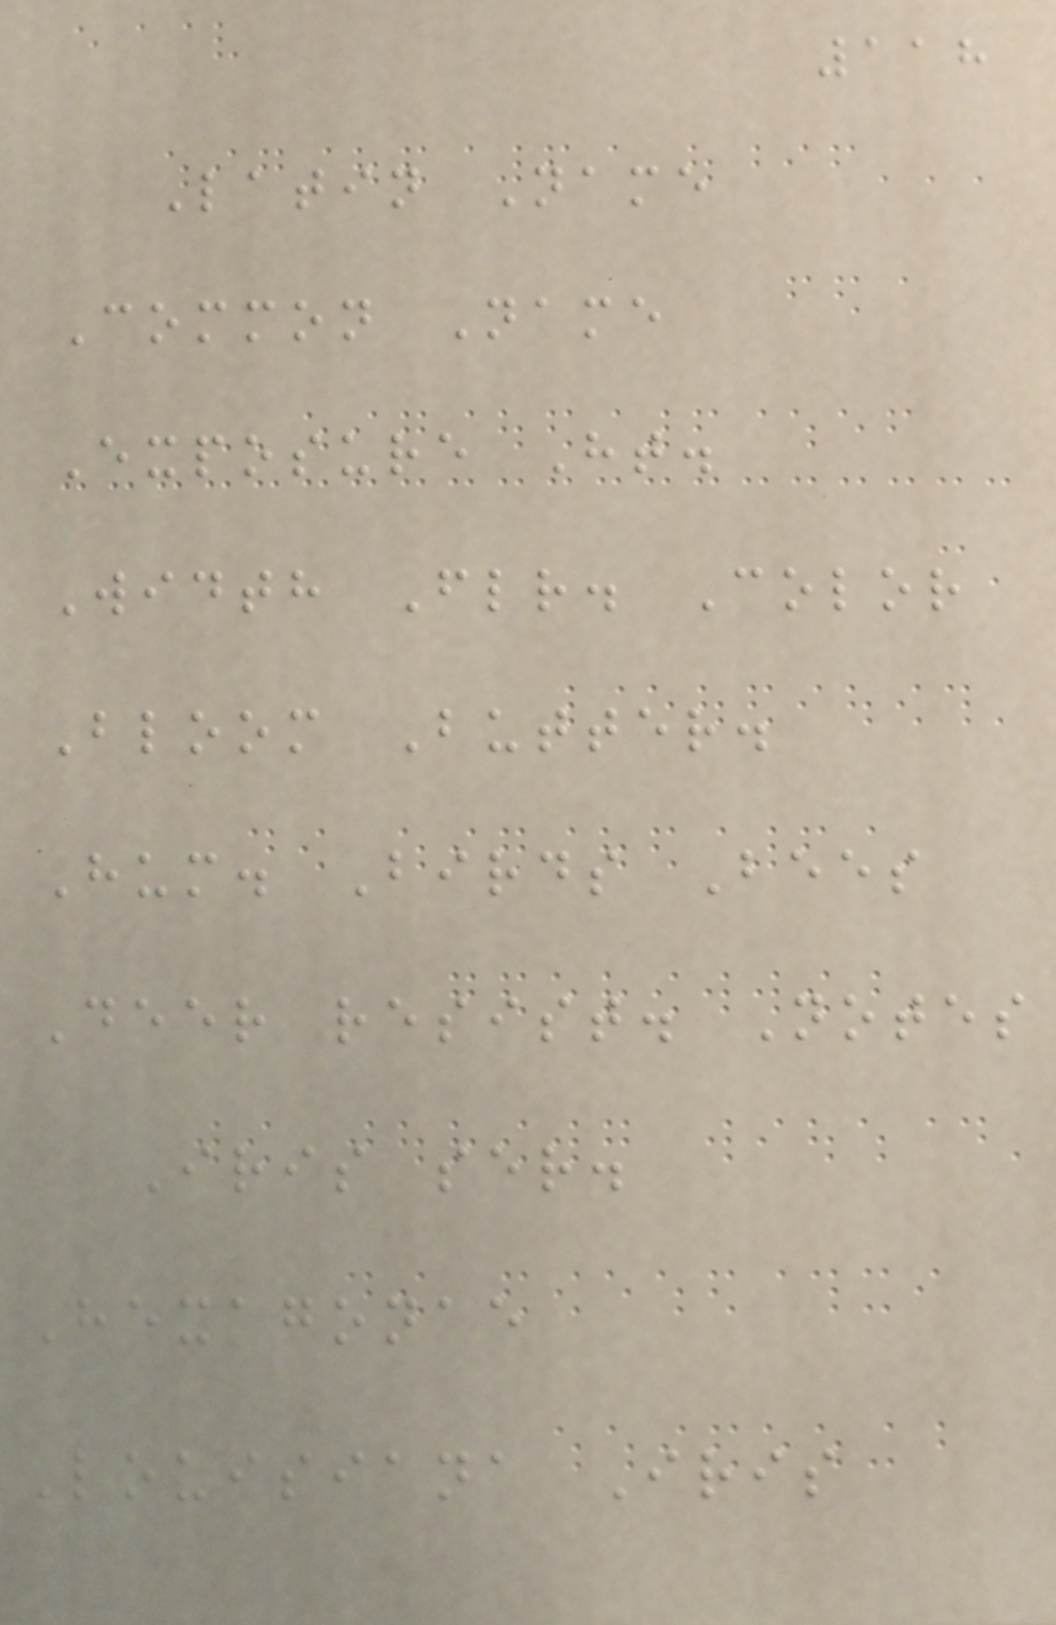118
Latin Name
Common Name
Exposure Ht.
Width Flr. Color
Bloom Butter.
Hum. Birds Bees
Deer resist. Notes
Iris ser.
Hexagonae
Louisiana Iris
